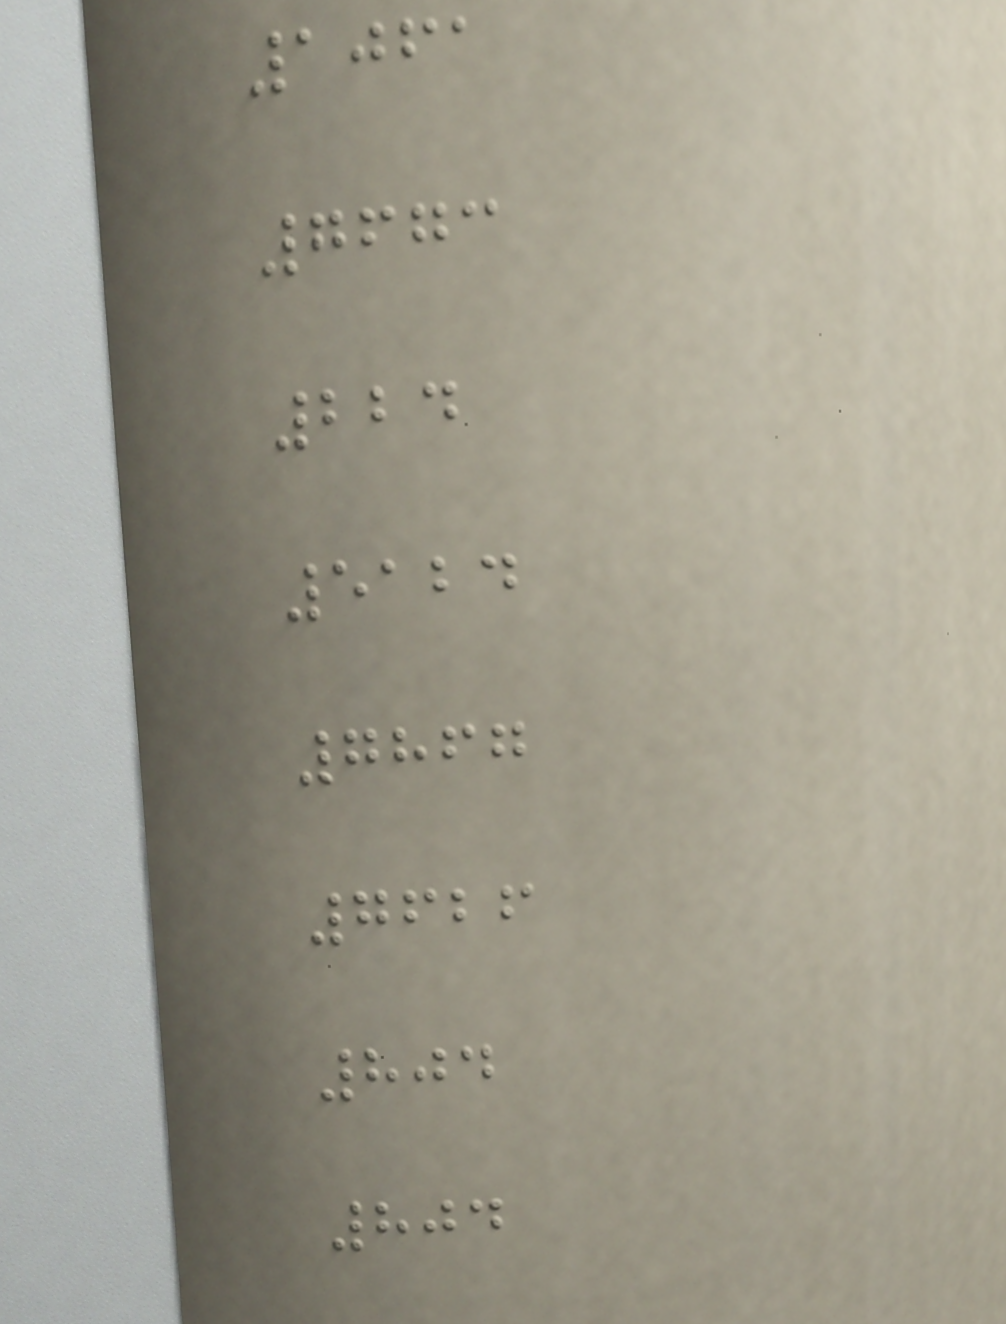1061
7673
224
5124
7867
7626
804
804
